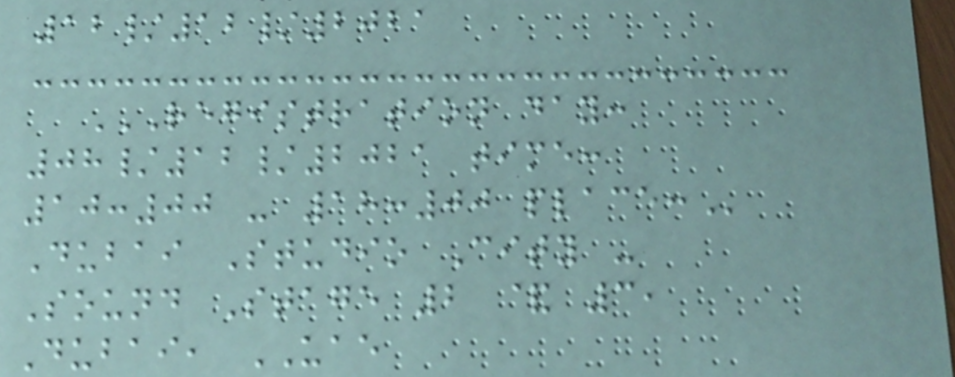12/12/2021
REGISTRATION DAY:
08/12/2021 TIME:
10:00 - 18:00 PLACE:
Dubai Studio City -
Sound Stage 2 & 3,
Dubai, UAE
